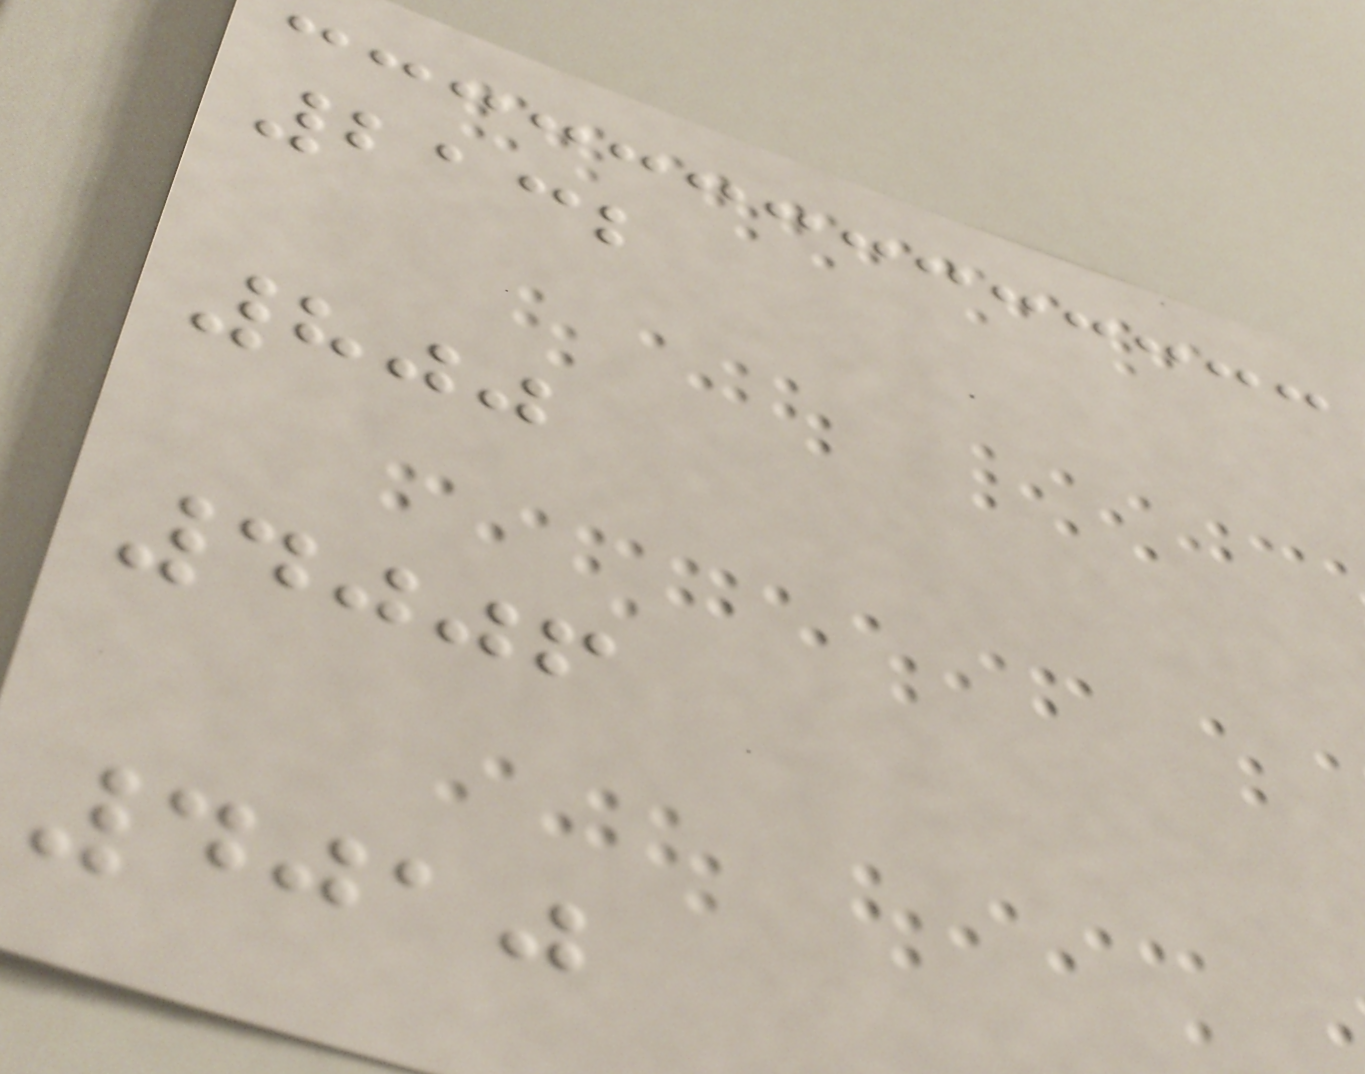2132
800
4006
4010
